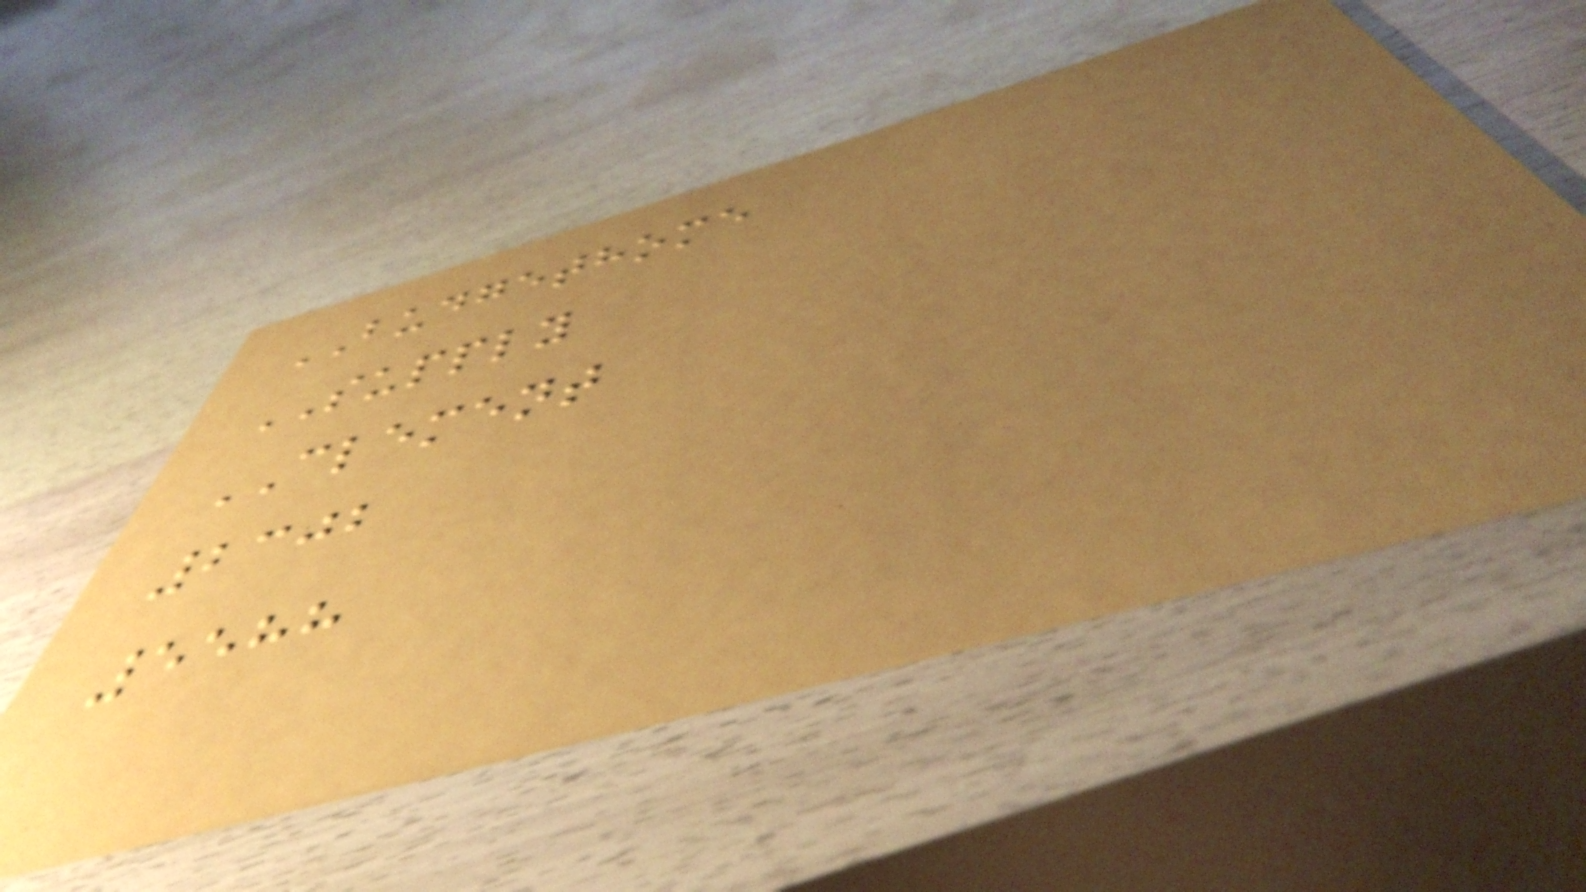BUDGETHOME
SUPPLY
CLEMENT
2302
5588
